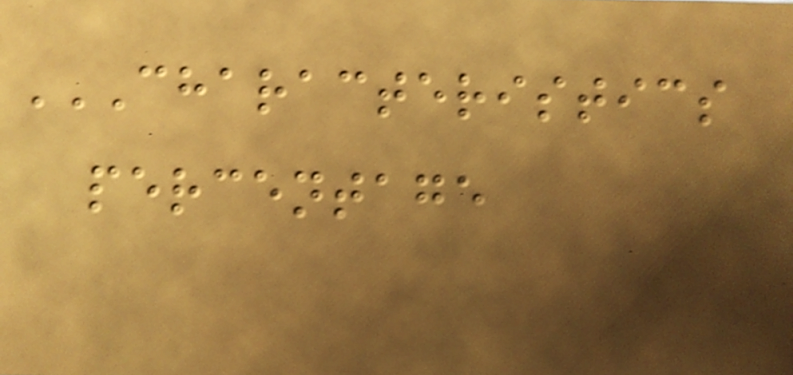CHARACTERISTICS
PERCENTAGE
